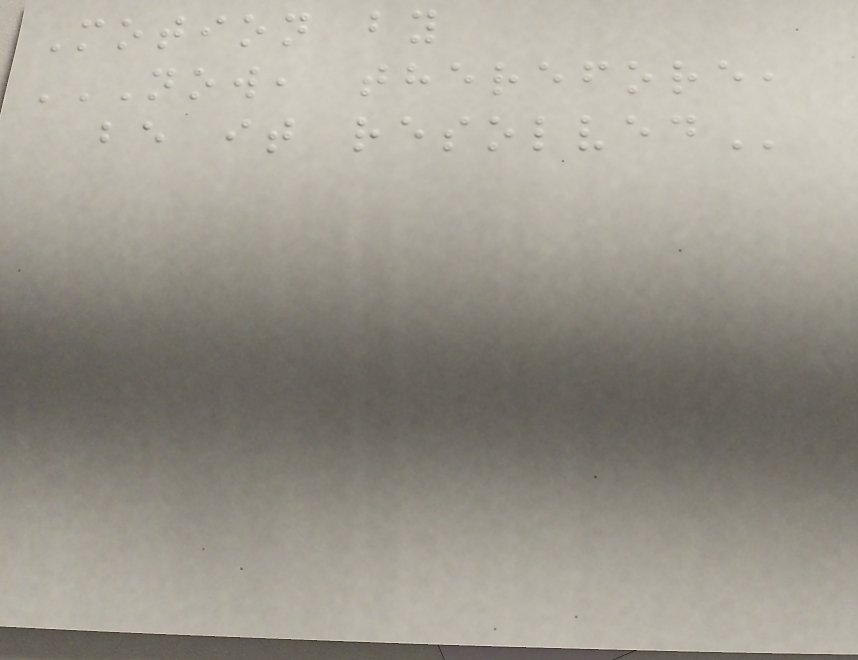Motion by
NOW, THEREFORE,
BE IT RESOLVED
